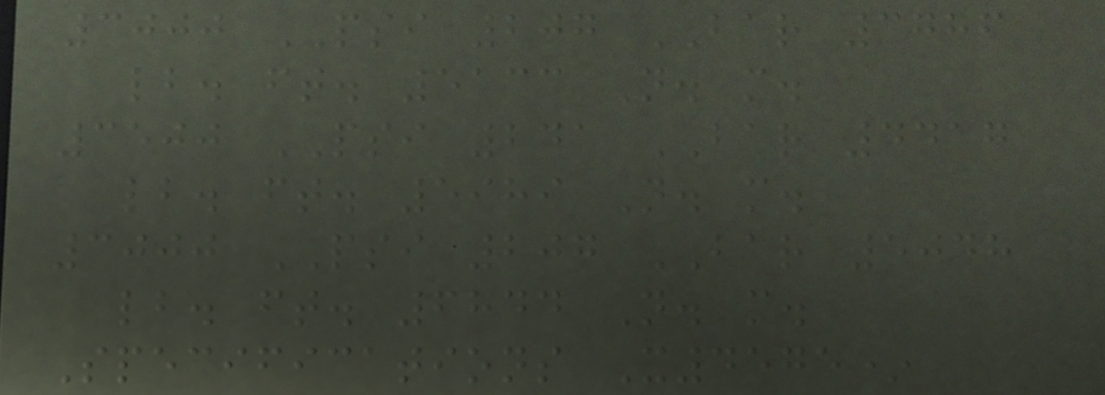3000 PSI 207 BAR 3786
lb. ft. 5133 N. m.
3500 PSI 241 BAR 4417
lb. ft. 5989 N. m.
3000 PSI 207 BAR 5048
lb. ft. 6844 N. m.
Specifications X4575*
